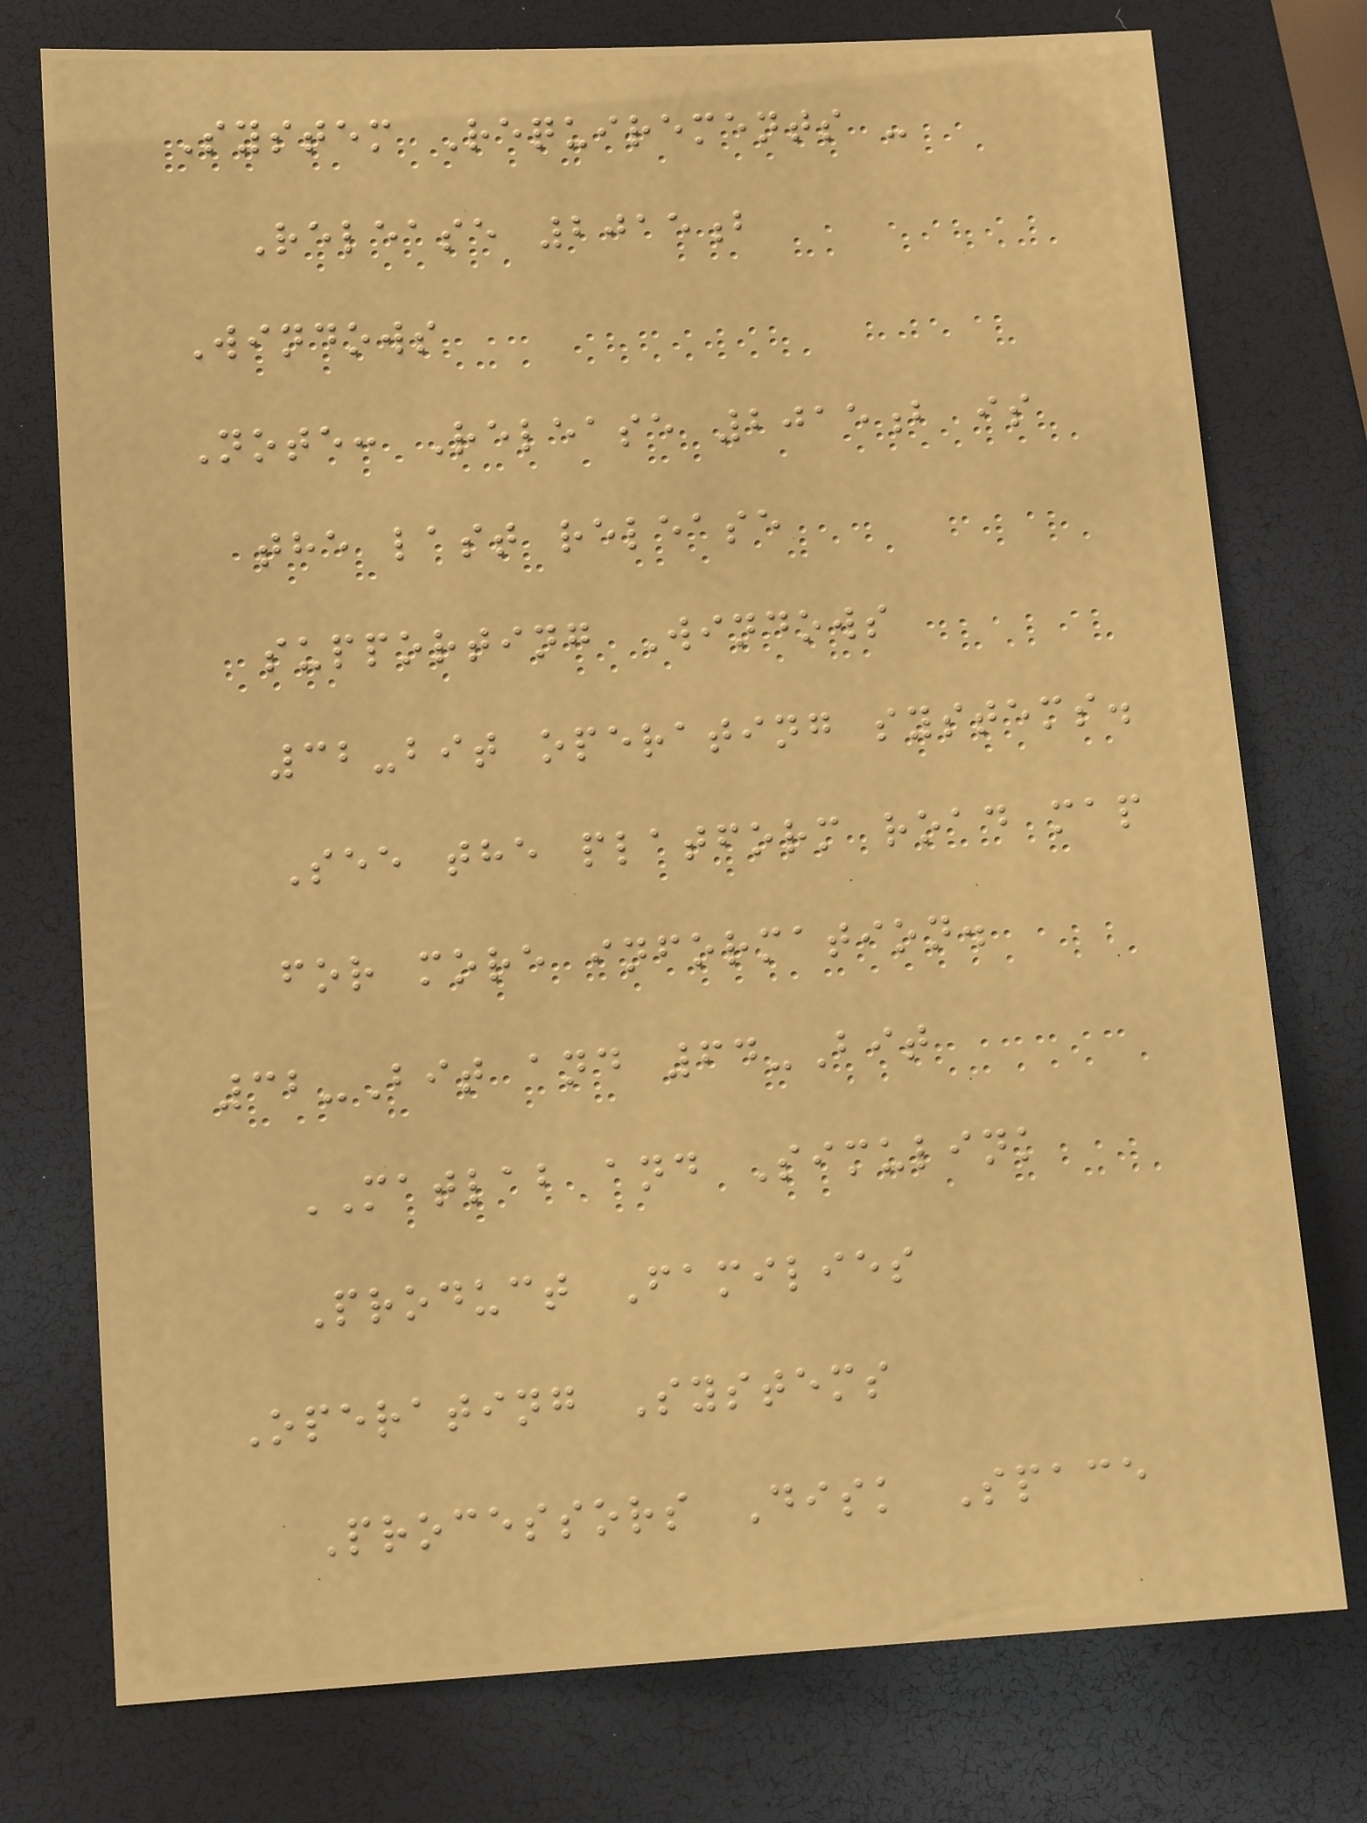System Requirements -
Release 2015b
Windows
Note: Release 2015b is
the last release
supporting Windows
32-bit operating systems.
See the platform road map
for more information.
32-Bit and 64-Bit
MATLAB and Simulink
Product Families
Operating Systems
Processors Disk Space
